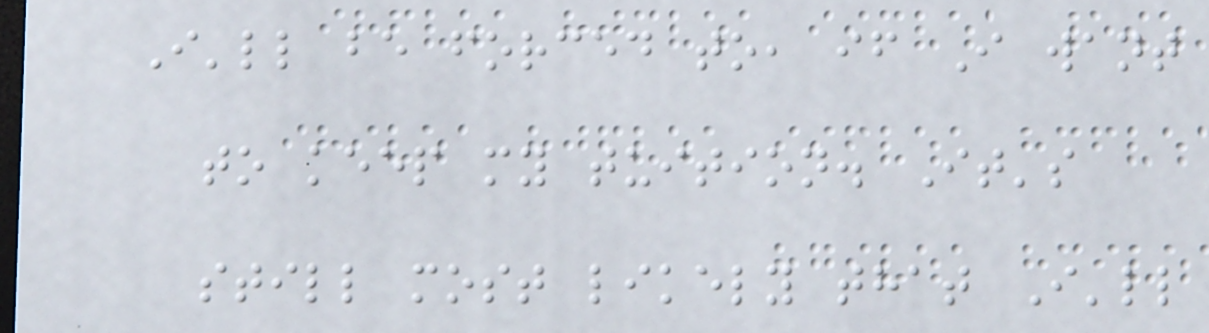I'll be forced to, if I want
to keep my tuition. It's
still most likely that I'll
